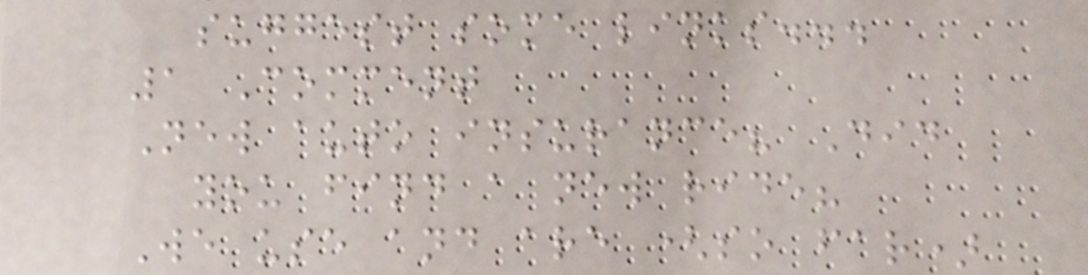suggest some links...
1 Comment
New auto insurance? Did
you find a new ride?
We use and are (so far)
